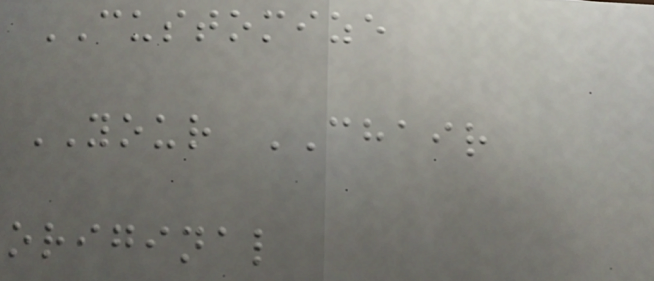CUSTOMIZE
YOUR CHAIR
original
